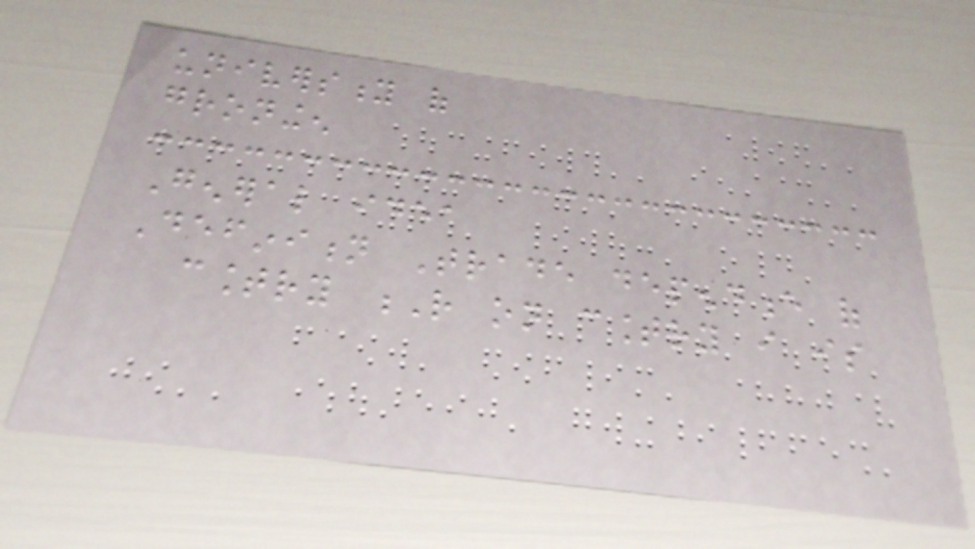university of
groningen
General idea
Definition Trade dependence of
country R on country i is
